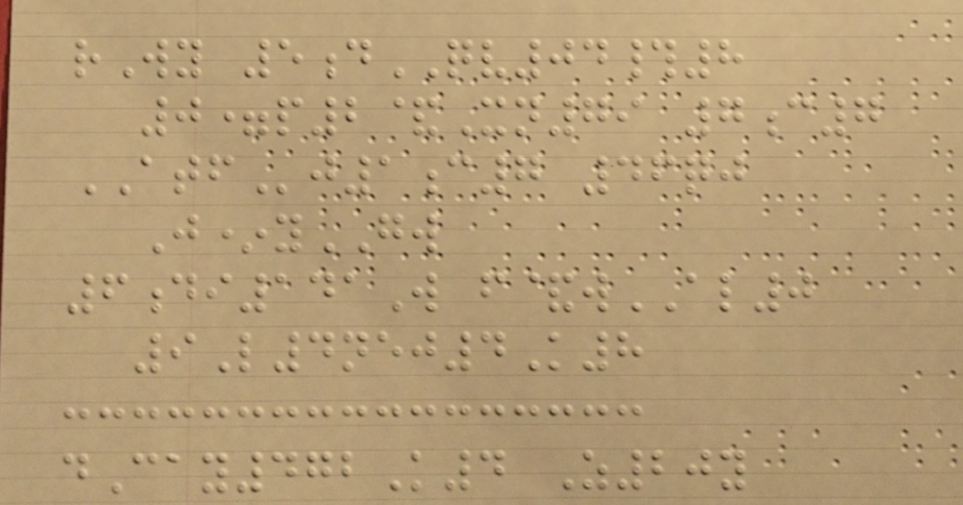rWy 5dQV04#8
0=p2&Xn79 7c7
ATFj1c7 46qj
J*yGW
6di141W f&wAL0
9L4nej4K8
dCay472K4 Z20y
